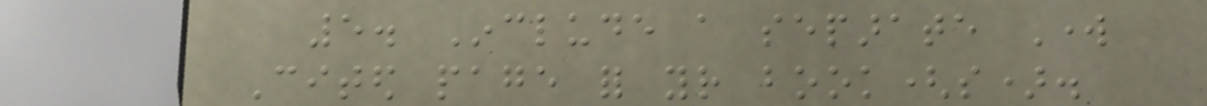5. Include a separate Work
Cited page for your book(s).
